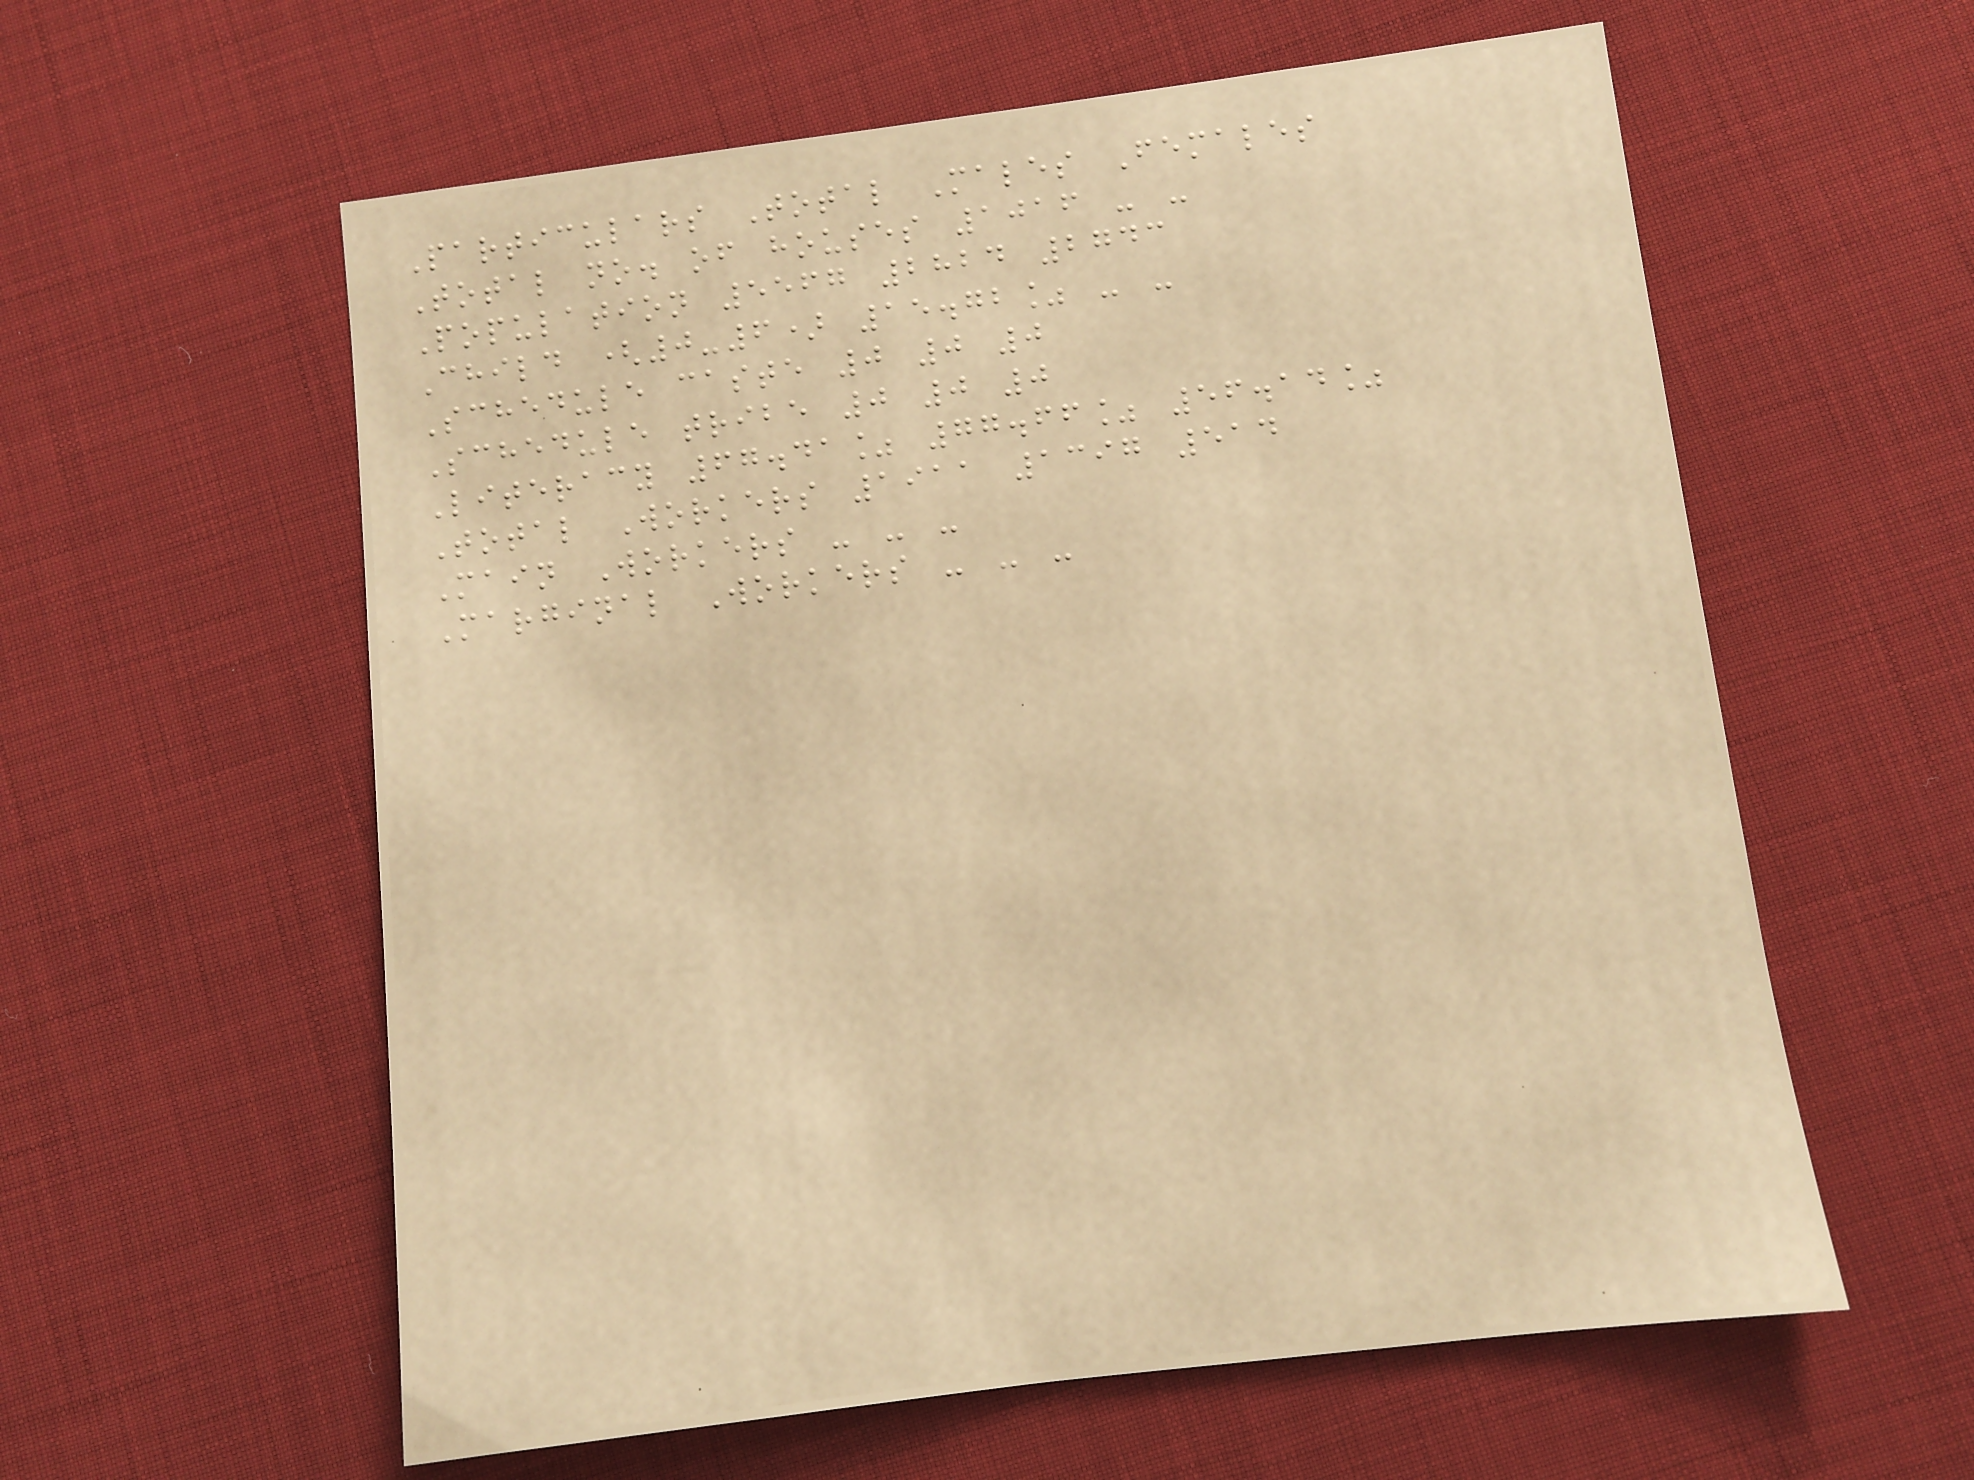Particulars Total Males Females
Total no. of houses 1016 - -
Population 5567 2824 2743
Child (0-6) 15.72% - -
Schedule caste 0 0 0
Schedule tribe 0 0 0
Literacy 67.41% 77.66% 56.14%
Total Workers 1911 1397 514
Main Workers - - -
Marginal Workers - - -
